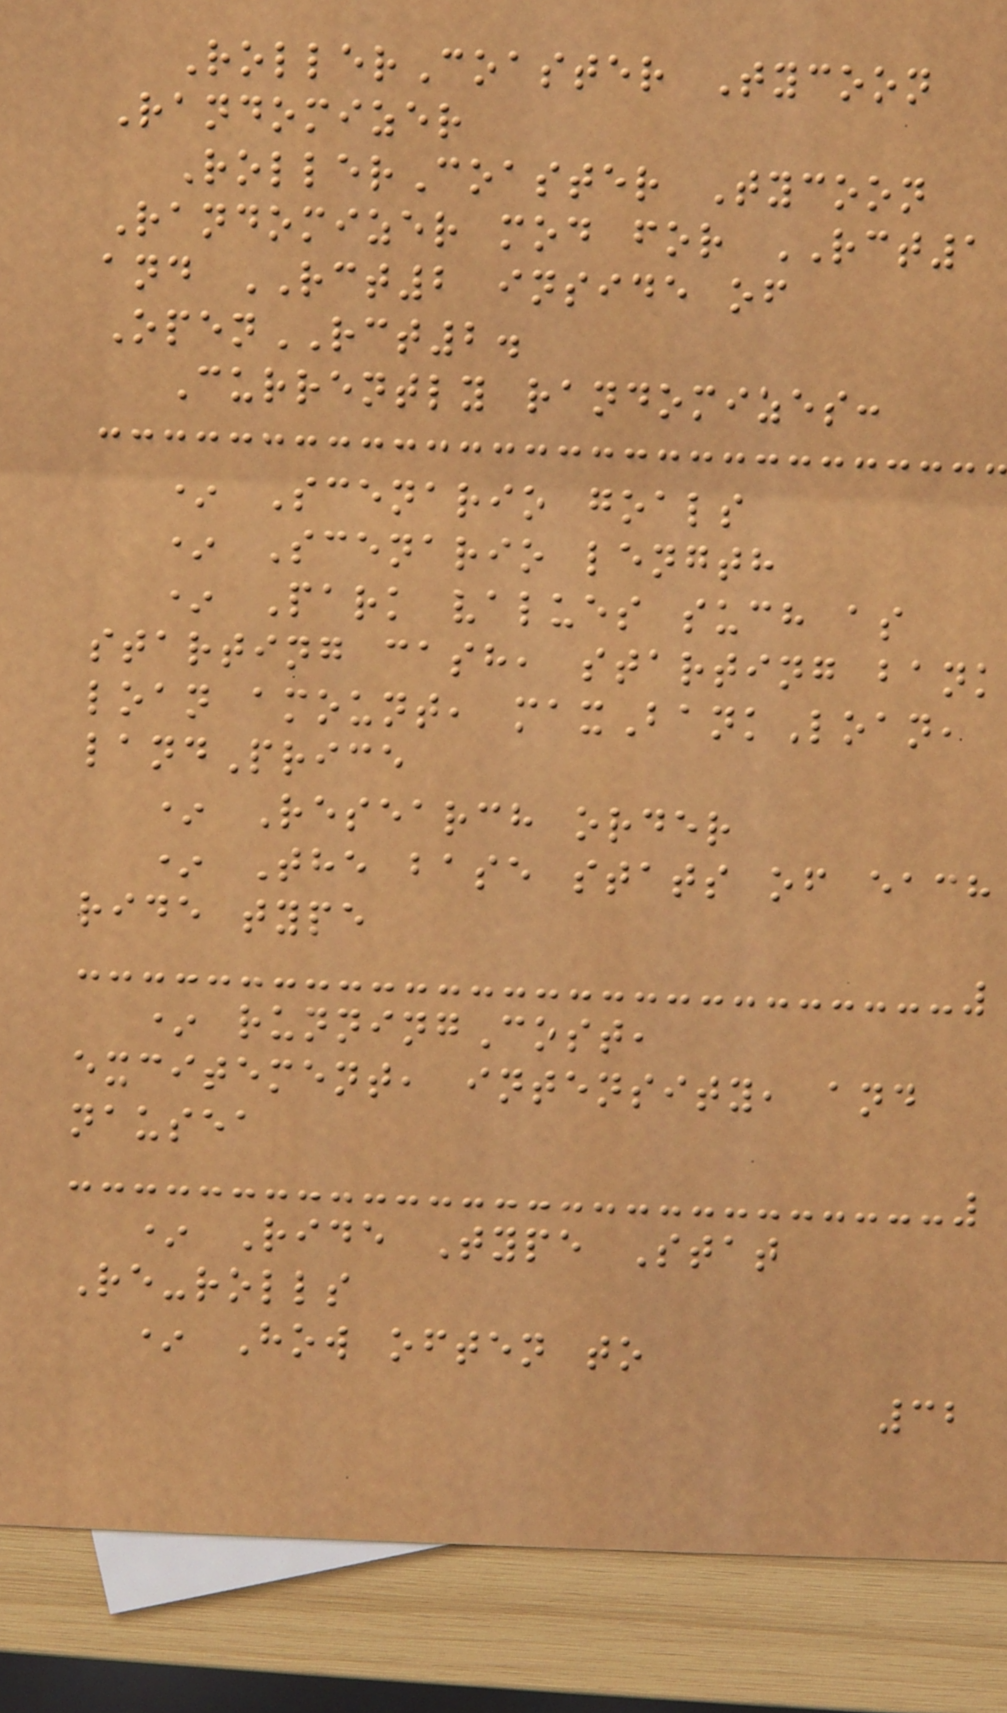RollerCoaster Tycoon
Randomizer
RollerCoaster Tycoon
Randomizer mod for RCT1
and RCT2 inside of
OpenRCT2.
Currently randomizes:
* Scenario goals
* Scenario length
* Park values such as
starting cash, starting bank
loan amount, maxBankLoan,
landPrice
* Research order
* The base stats of each
ride type
* runningCost,
excitement, intensity, and
nausea
* Ride Type Stat
Re-rolls
* How often to
32
